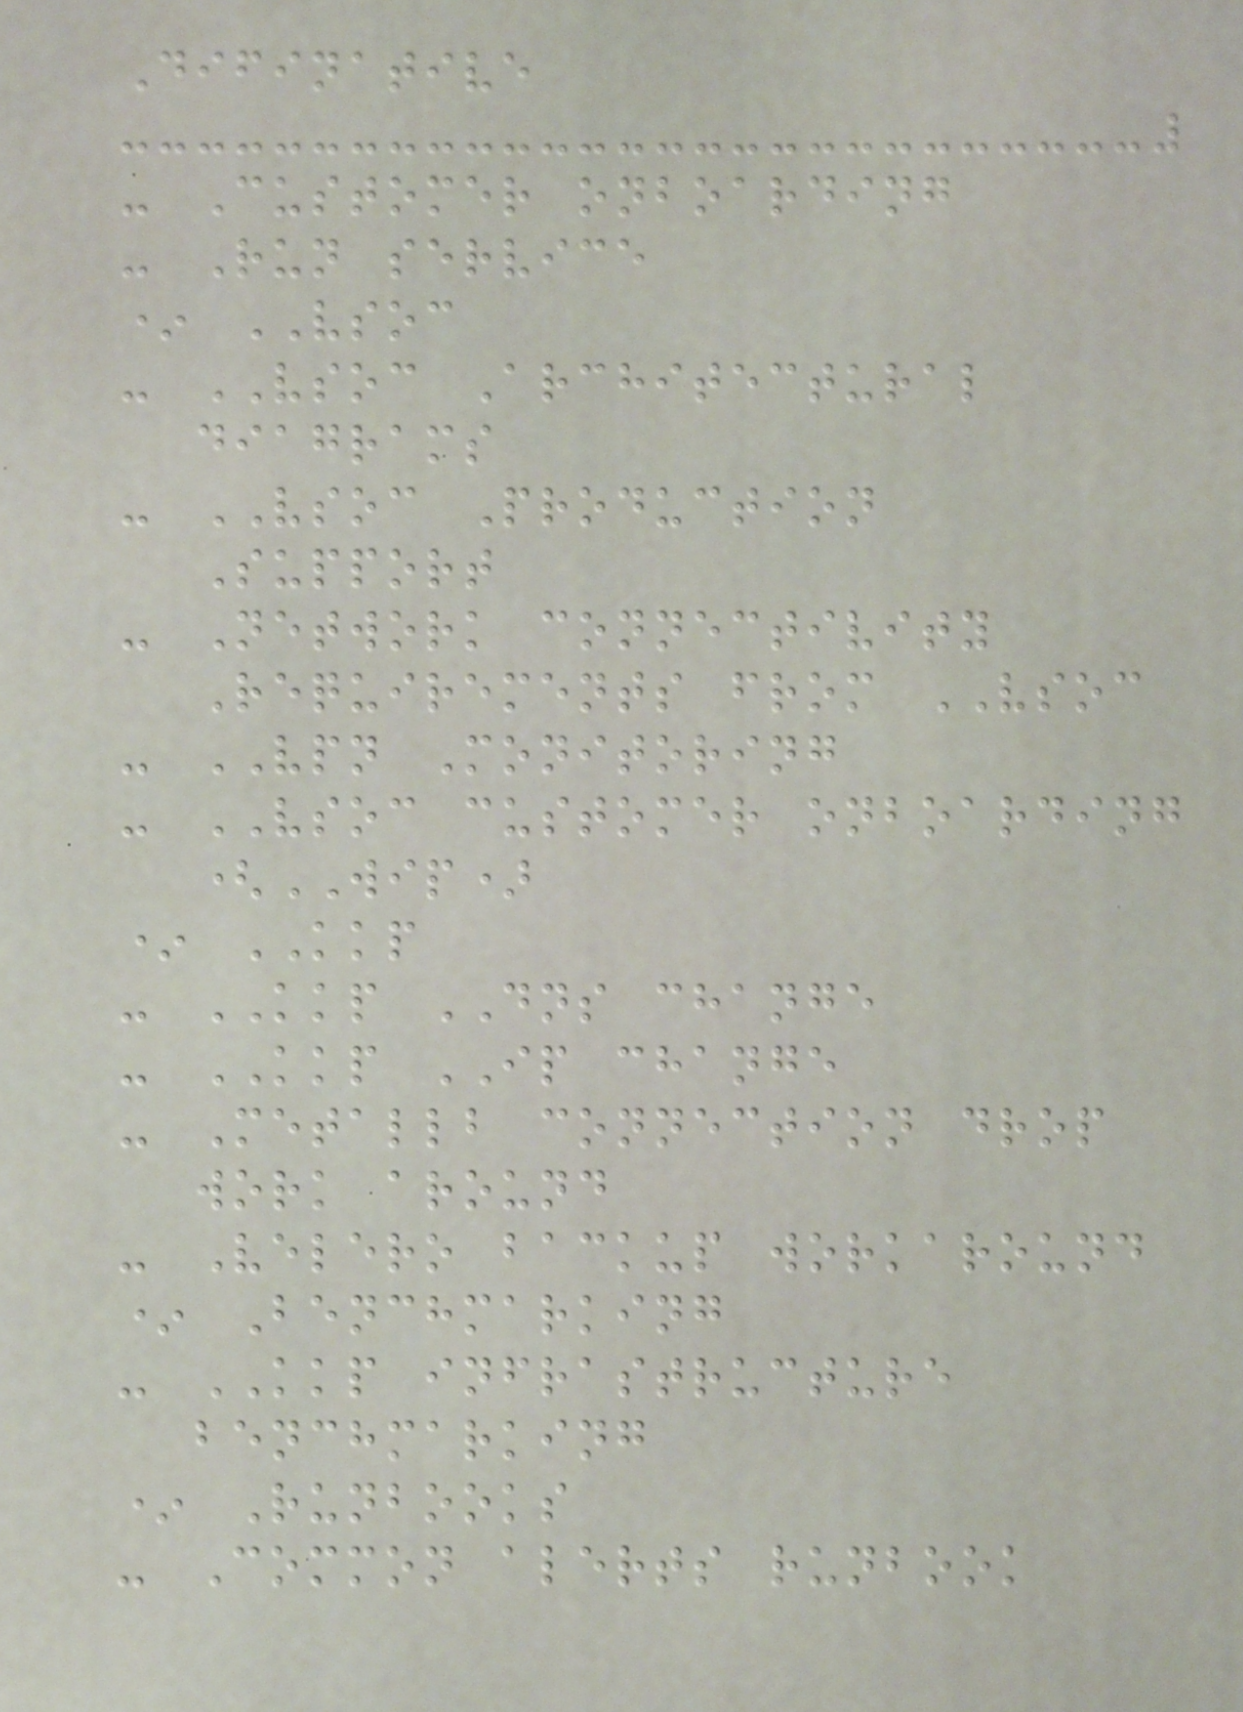Difinative
- Customer onboarding
- Run service
* VSOC
- VSOC Architectural
diagrams
- VSOC Production
Support
- Network connectivity
Requirements from VSOC
- VPN Monitoring
- VSOC customer onboarding
(WIP)
* KKP
- KKP DNS change
- KKP IP change
- Metallb connection drop
work around
- Velero backup workaround
* Benchmarking
- KKP infrastructure
benchmarking
* Runbooks
- Common alerts runbook
